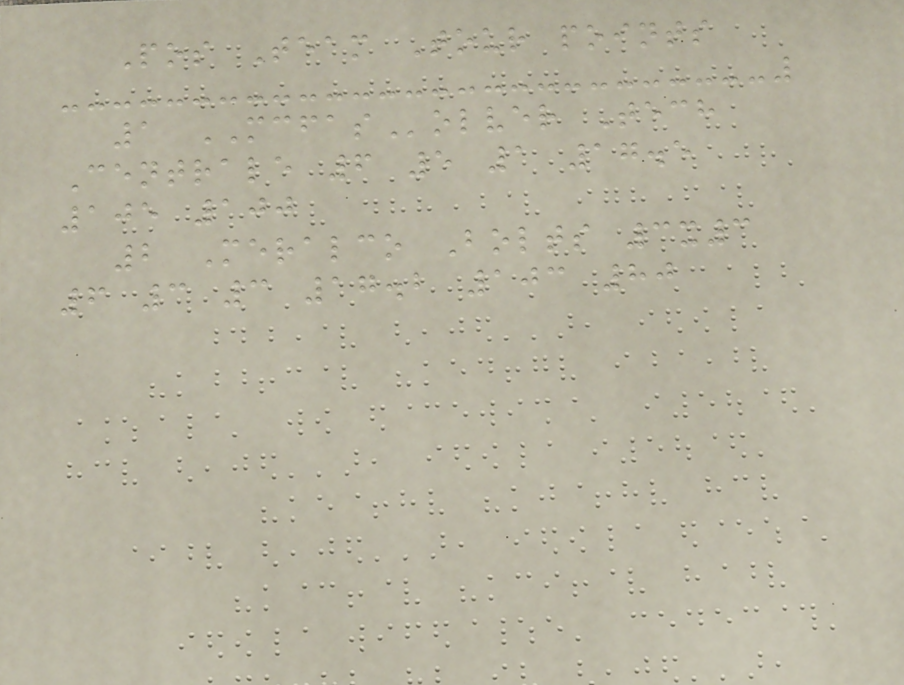Pos Team Tour points
1 MCFASolver Tech
Centrale 6 5 1 17.5
105 100
2 Meralco Bolts 3x3
6 3 3 17.2 103 80
